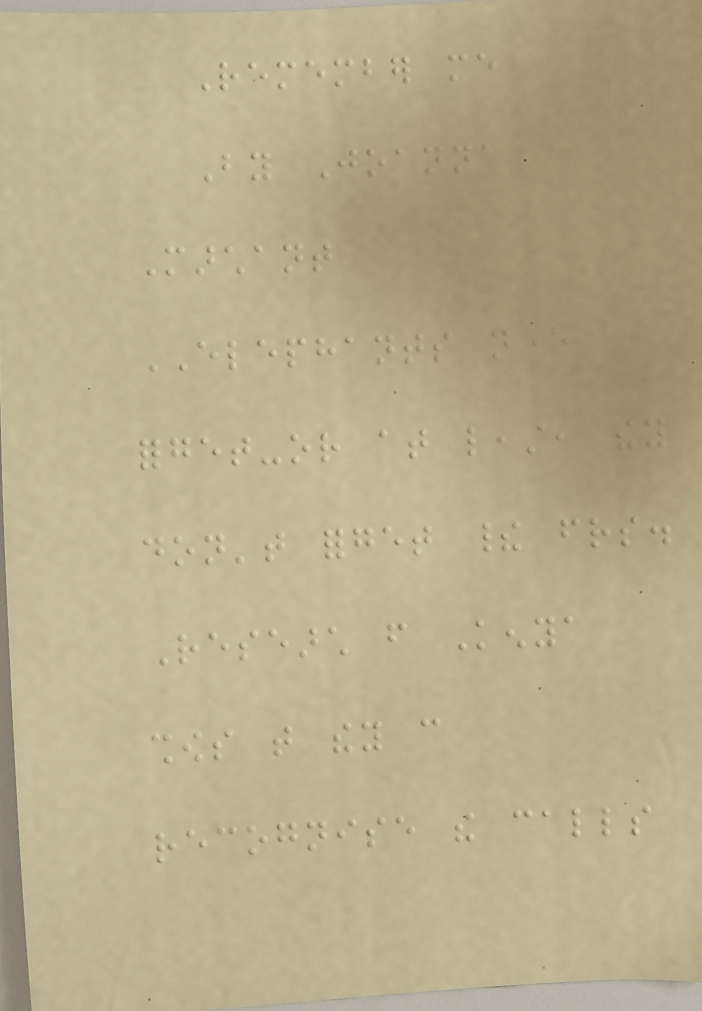Remember me
By Joanna
Marchant
ELEPHANTS never
forget-or at least, they
don't forget their friends.
Research from Kenya
shows that they can
recognise the calls
